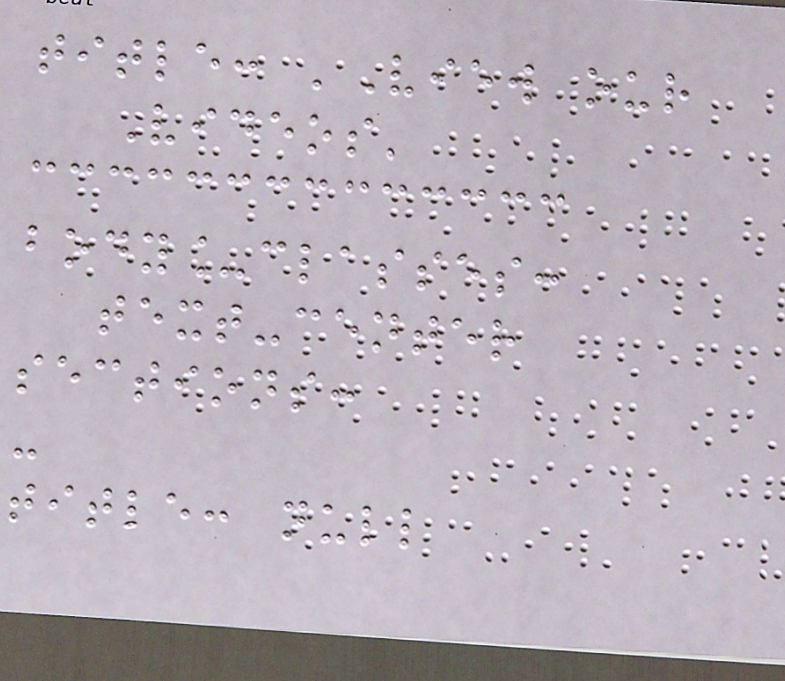title: 'View our
Videos'
body_classes:
text-center
sections:
-
title: null
